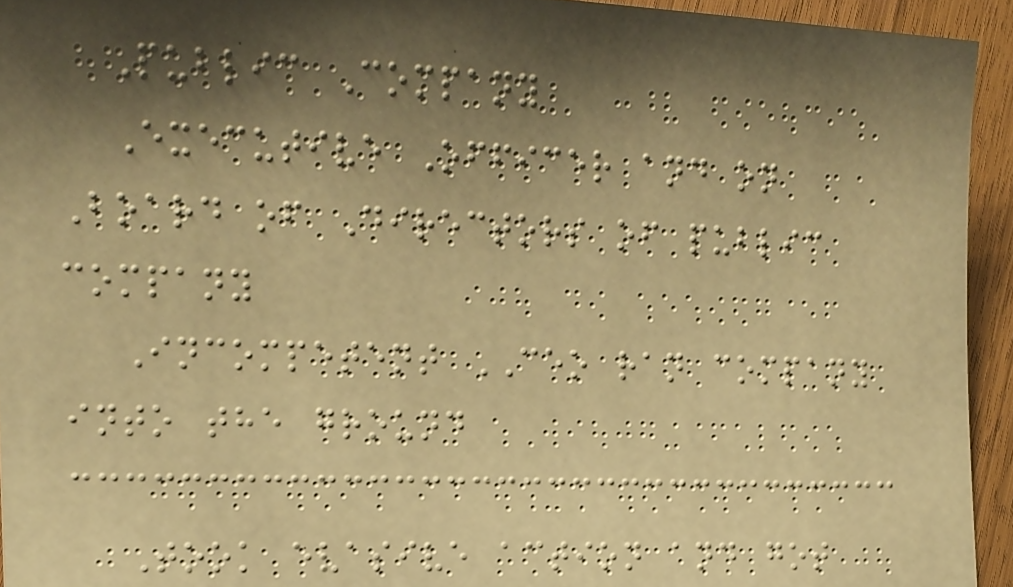Public Company
Executive Officer and on
Board of Directors of public
company
Incompetent CEO ran company
into the ground
Took evasive action and got
